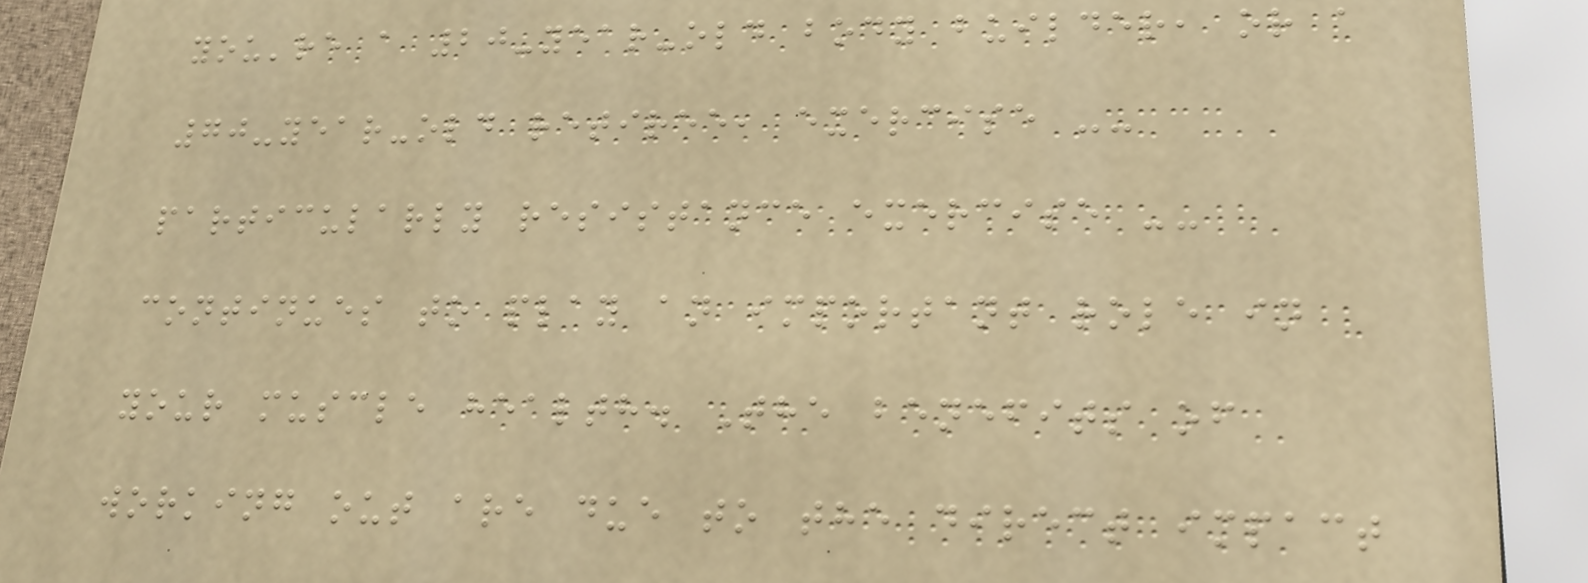you're a 20-year-old body builder, or a
70-year-old retiree, exercise --
particularly resistance exercise --
continues to play an important role in
your muscle health. The benefits of
working out are due to the direct impact
